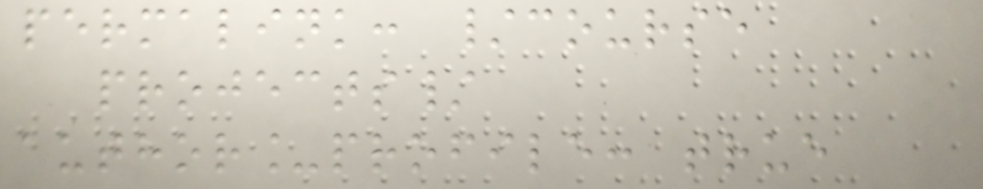permalink: /course
projects/
author_profile: true
